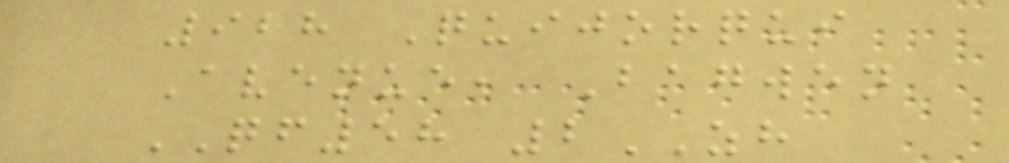928 Quijorqui
Avenue, Bagwen
QF58 2ZH
